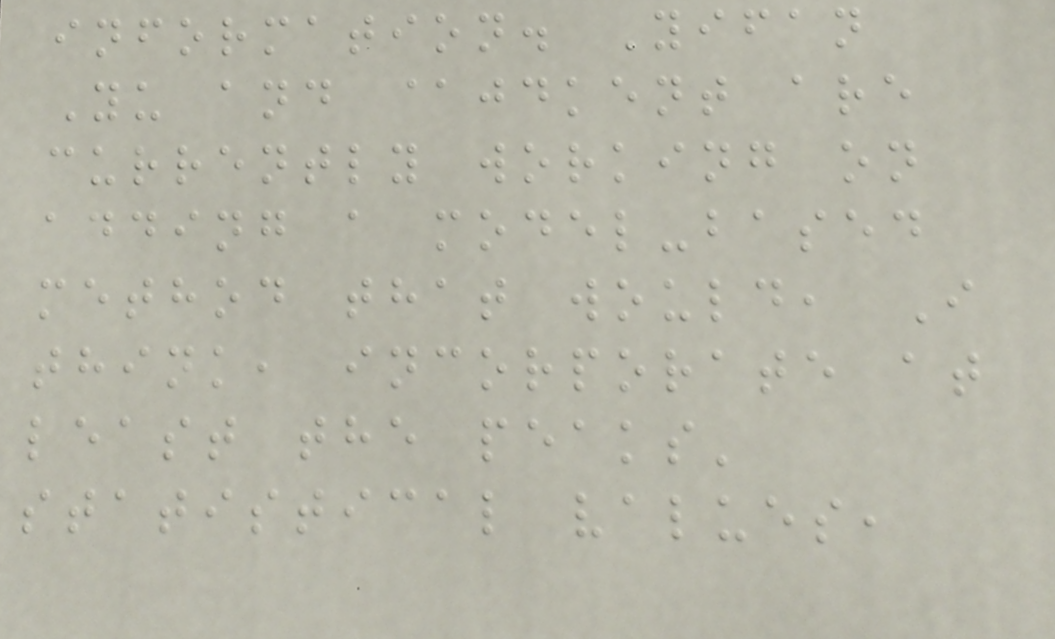information. Yifan
Yu and @jdkent are
currently working on
adding a model-based
method that would, I
think, incorporate at
least the peaks'
statistical values,
